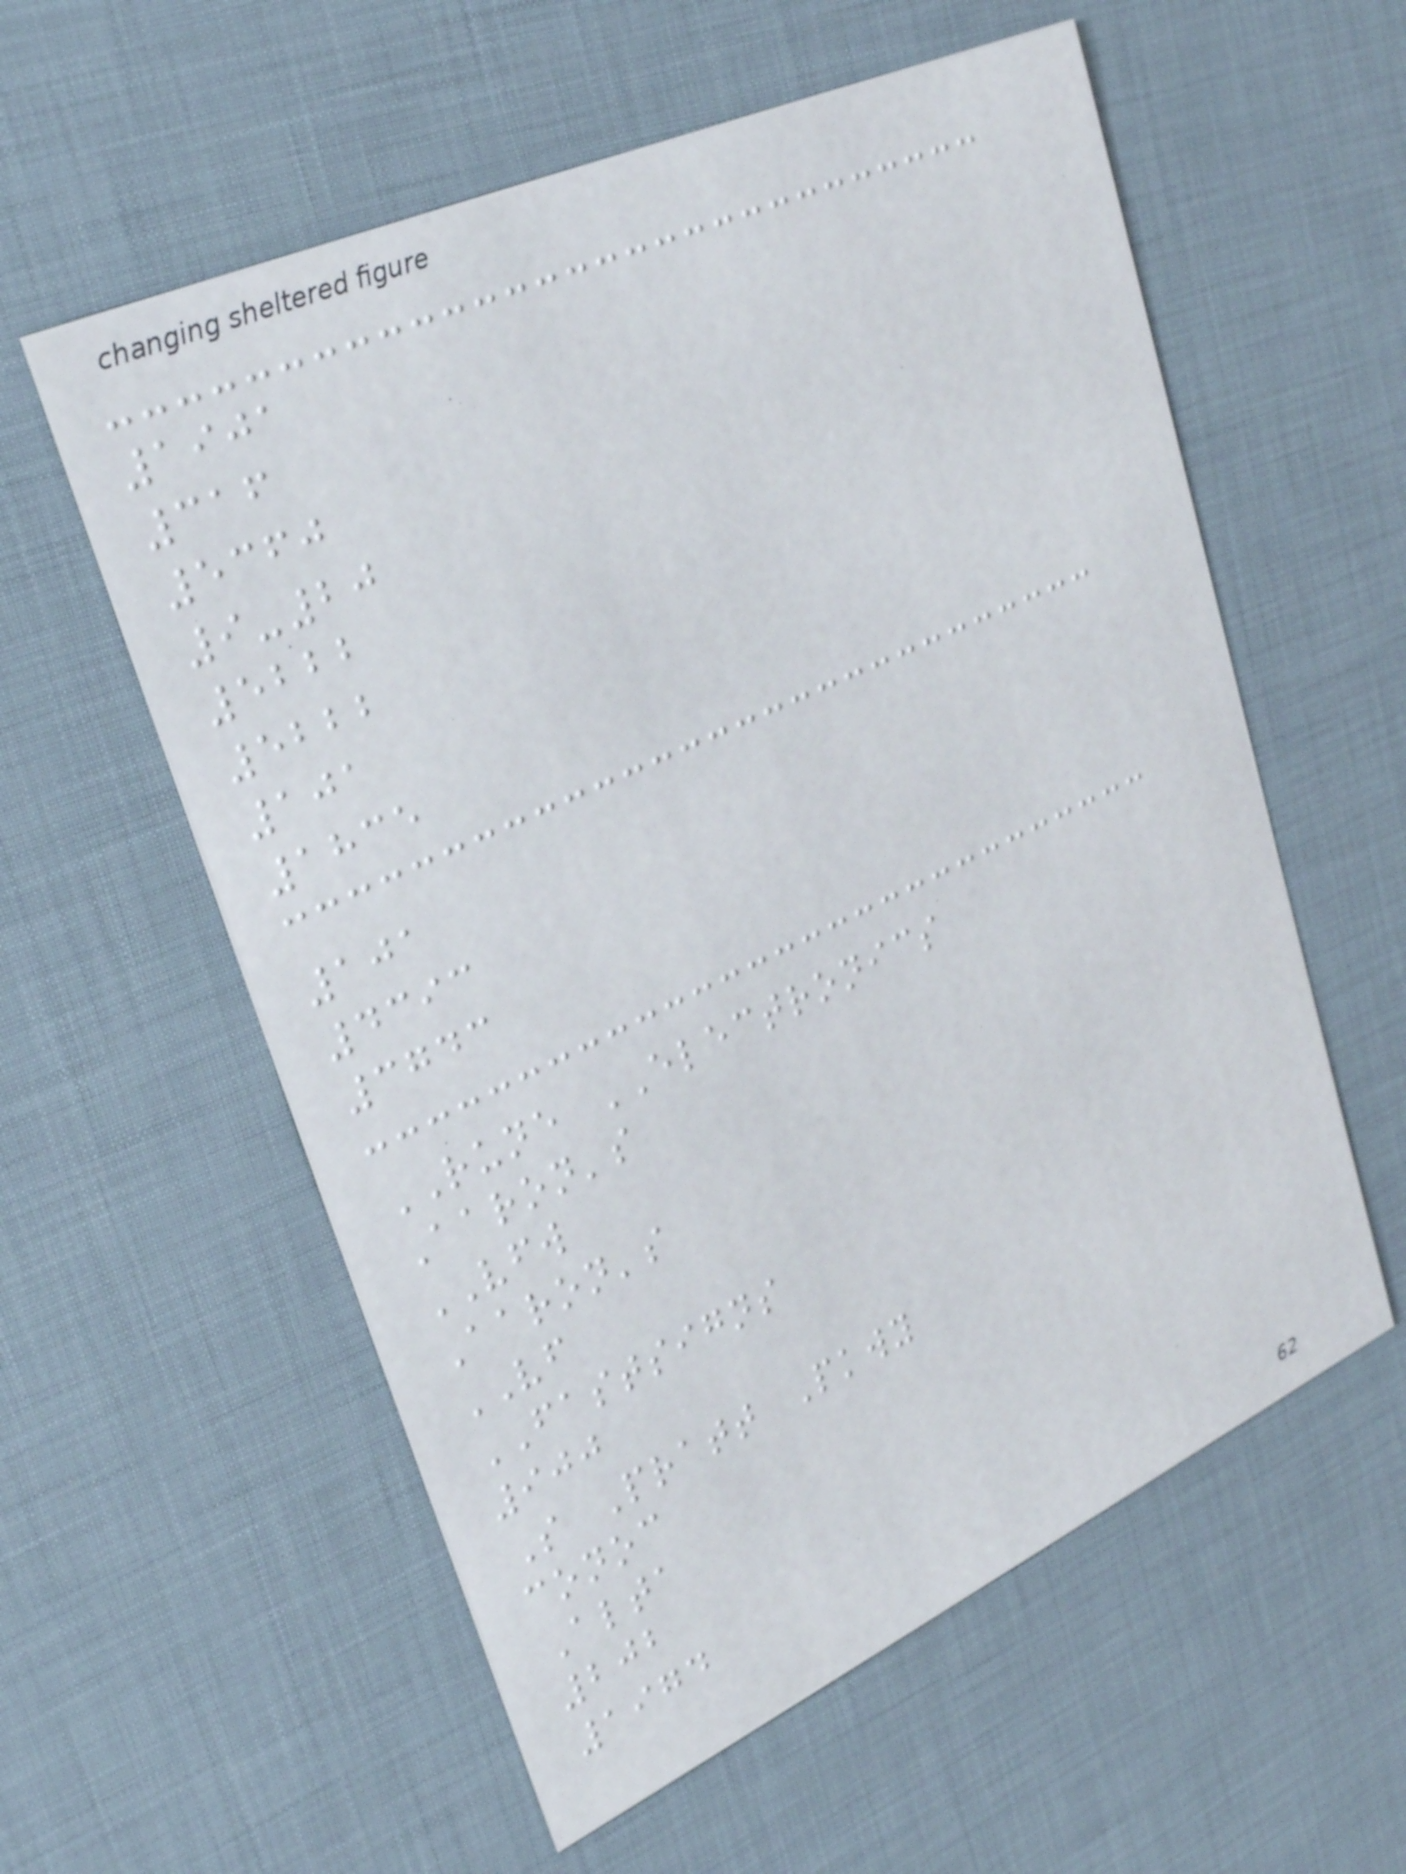1901
316
5360
9-20
5222
5222
101
1835
101
4393
3743
RUNE ELECTRONICS
Aaron's
VFW
Aaron's
VF
FASTSIGNS
900
S Pratt Pkwy
conoc
Alta
202
1974
